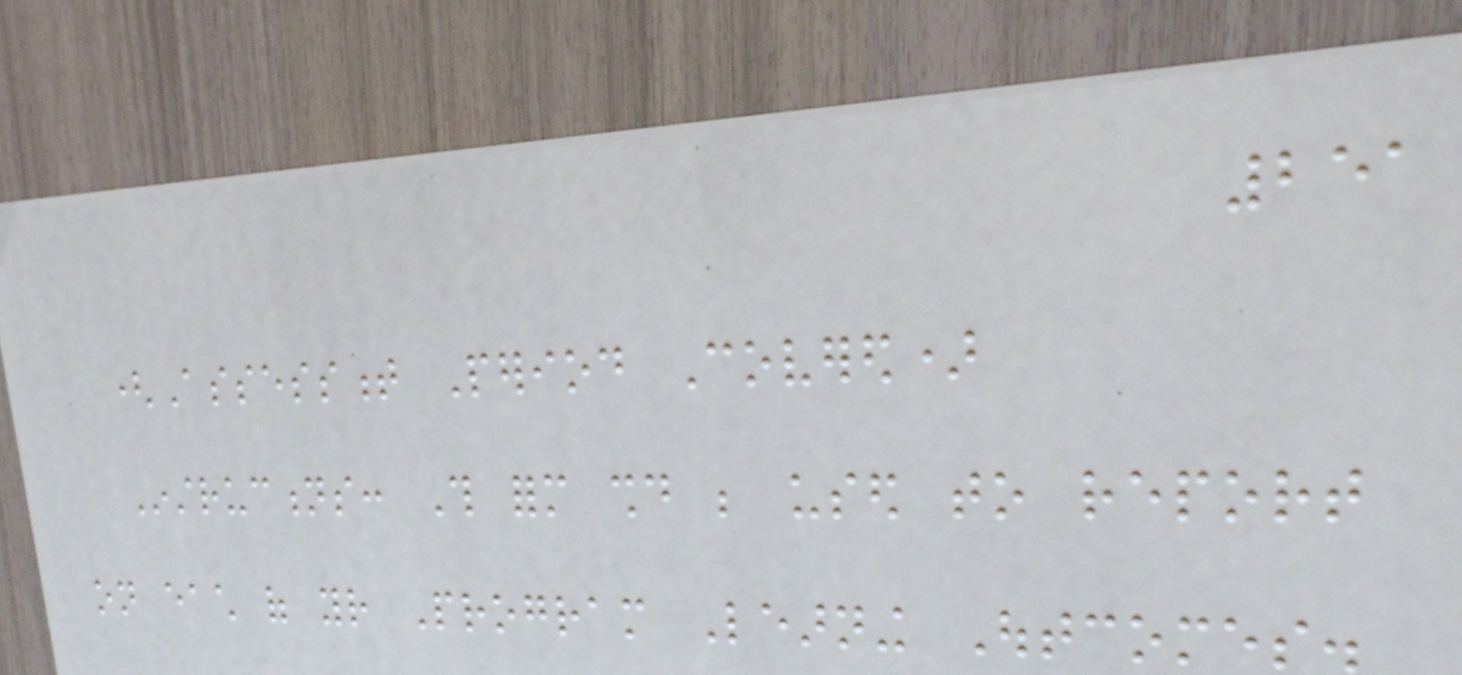251
(Assessment Period Covered)
Instructions: This form should be used to report
on each of your Program Learning Outcomes.
